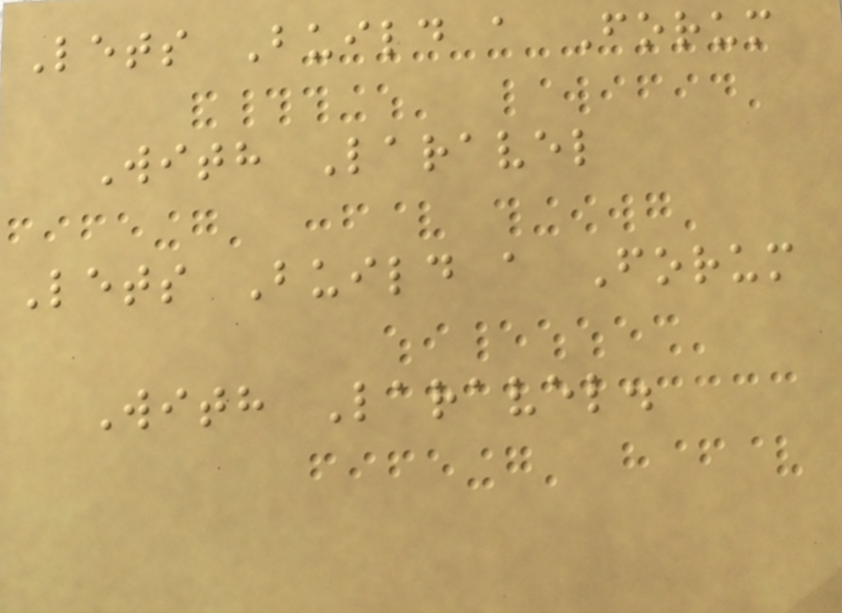Lets Build a Forum
With Laravel
Lets Build a Forum
With Laravel.
